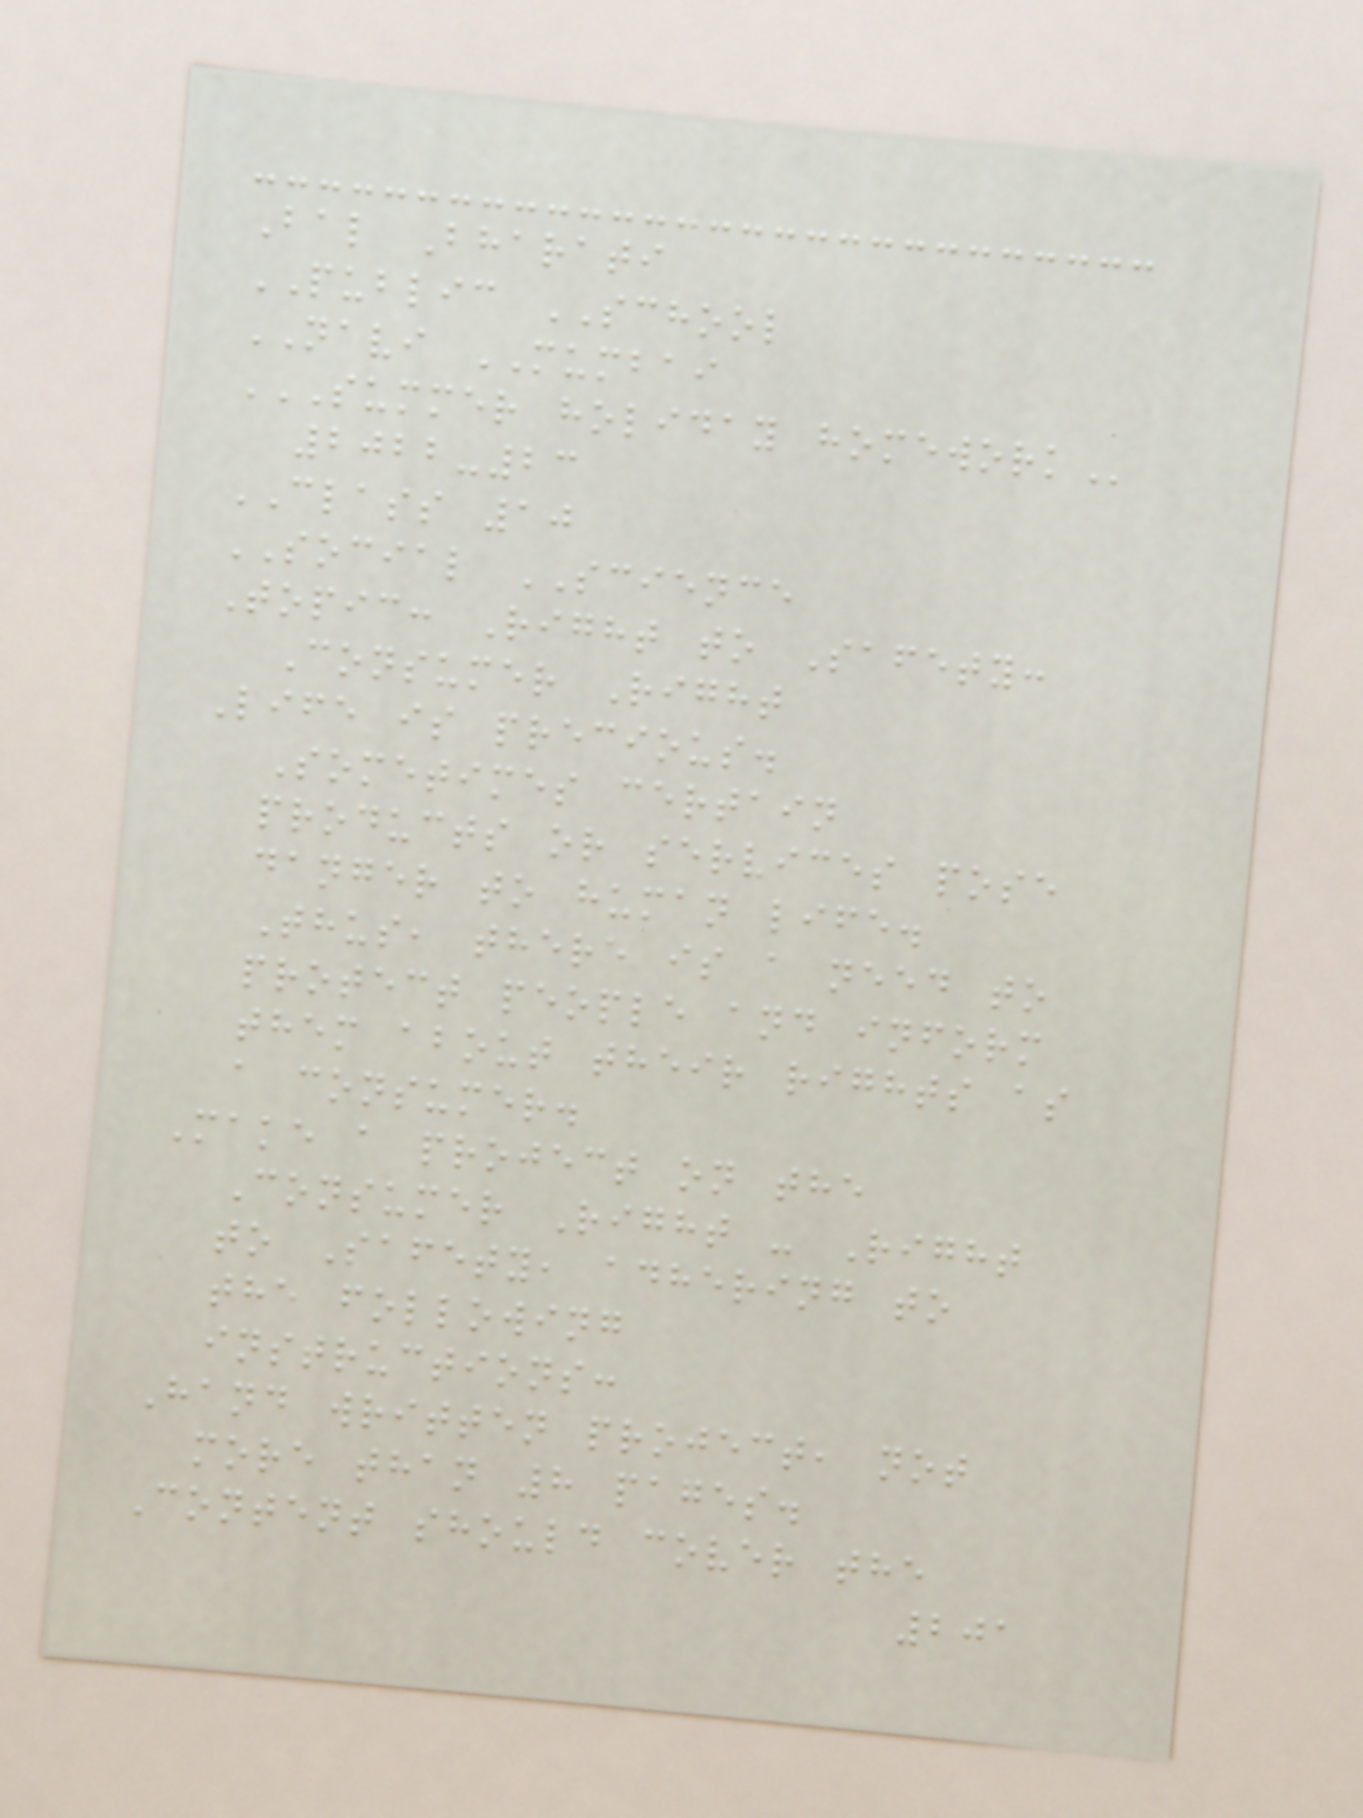Bal Bharati
PUBLIC SCHOOL
NAVI MUMBAI
SUMMER HOLIDAY HOMEWORK
2022-23
CLASS 10
SOCIAL SCIENCE
Topic: Right to Safety:
Consumer Right
Life is precious.
Sometimes certain
products or services pose
danger to human life.
Thus, there is a need to
protect people and inform
them about their rights as
a consumer.
Make a project on the
Consumer Right - Right
to Safety, adhering to
the following
instructions:
Hand written project, not
more than 8 pages.
Content should cover the
201
